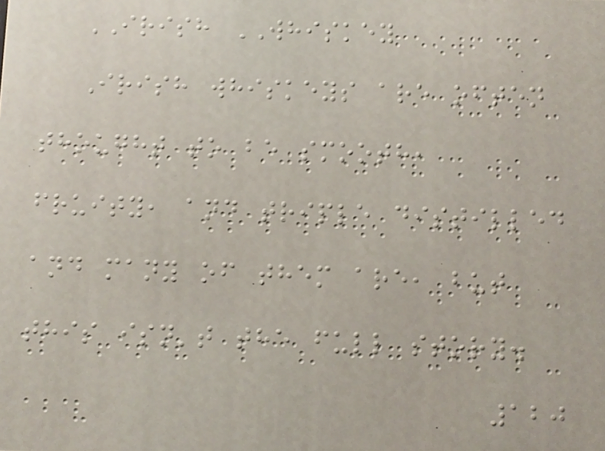IRISH WHISKEY
Irish whiskeys are often
thought to be smooth,
fruity, and triple distilled
and many of them are, but
this isn't the full story.
120
